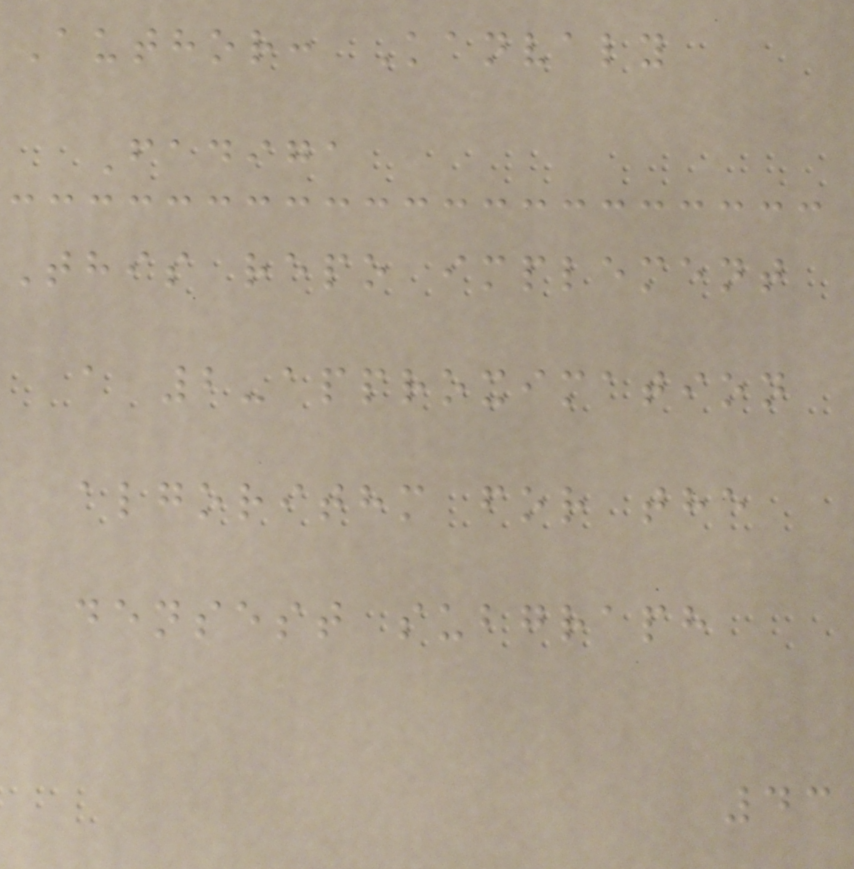Author: Kanvaly
Fadiga
This repo implement
a 2-approximation
algorithm for the
densest subgraph
43
